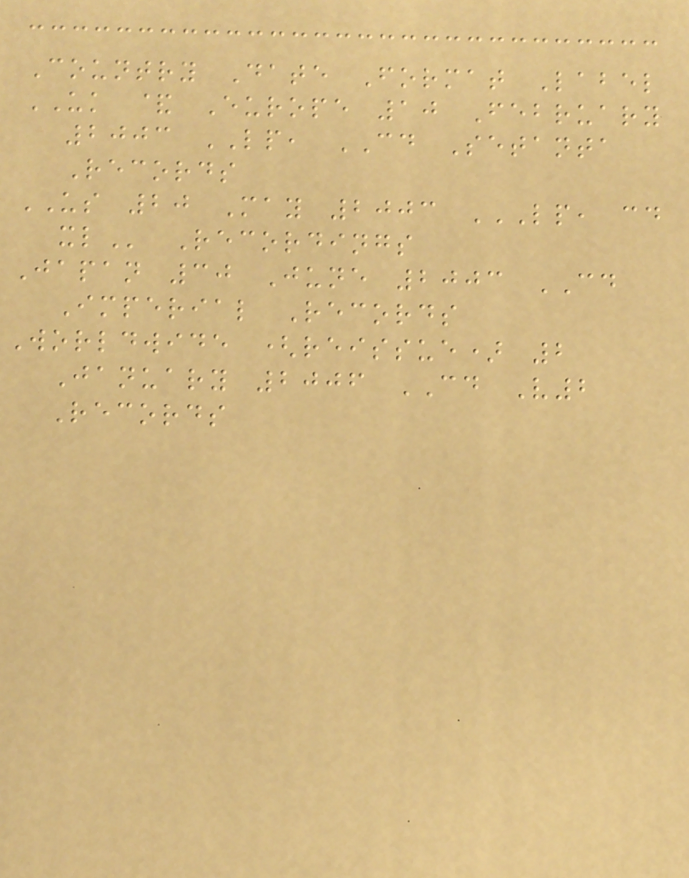Country Date Format Label
UK & Europe 10 February
2003 LP, CD Setanta
Records
US 20 May 2003 LP, CD
XL Recordings
Japan 30 June 2003 CD
Imperial Records
Worldwide (reissue) 2
January 2006 CD V2
Records
